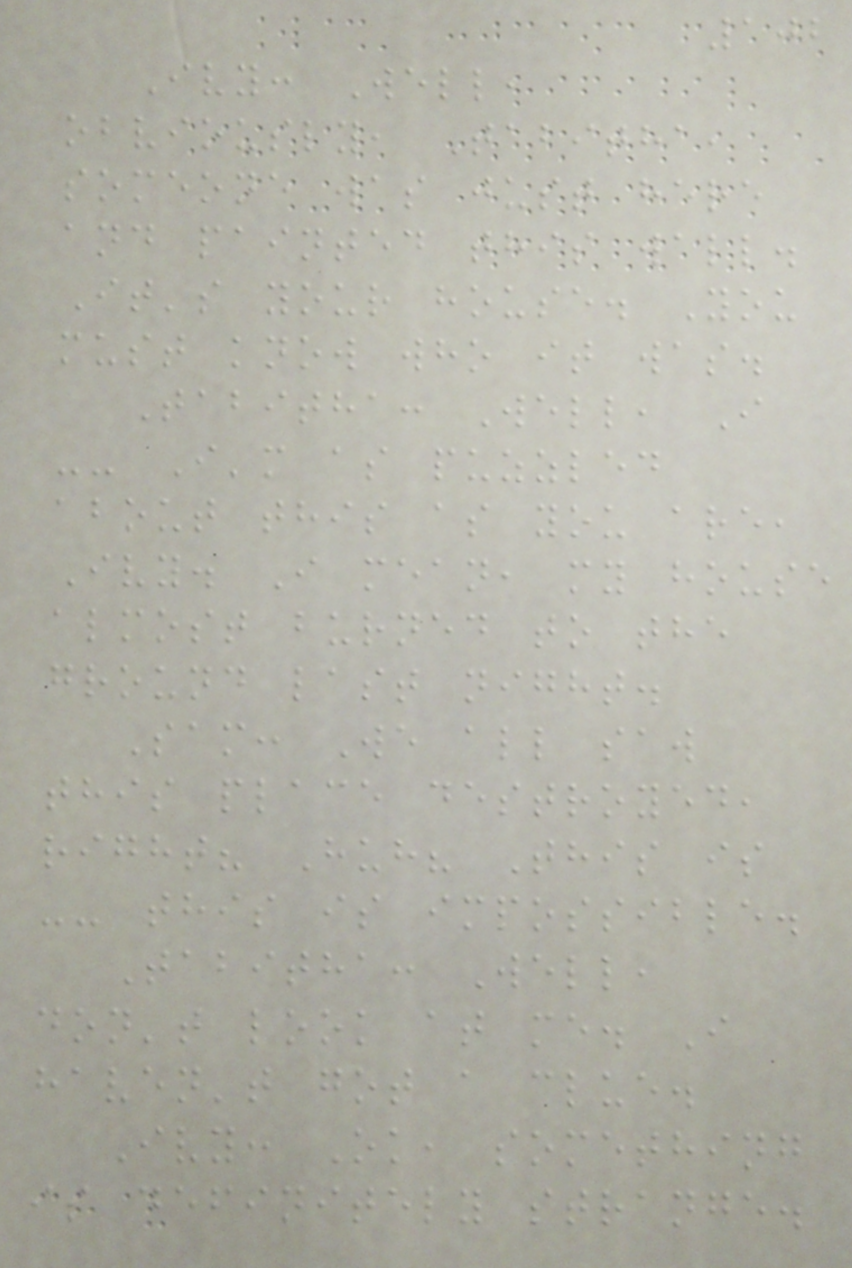102
Ivy: Well,
obviously, Tabitha,
someone was just here
and painted this wall.
It's your house. You
must know who it was.
Tabitha: Well, I
-- I'm as puzzled
about this as you are,
Ivy. I mean, my house
almost burned to the
ground last night.
Sam: We all saw
this place destroyed,
right? Huh? This is
-- this is impossible.
Tabitha: Well,
don't look at me. I
haven't got a clue.
Ivy: Ok, something
is definitely strange.
